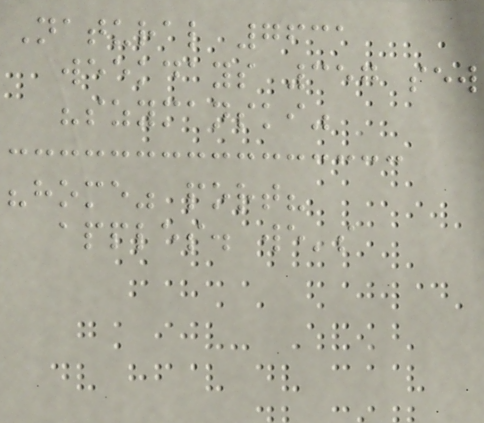Natural 7631
weekdays 357 sew
"szymanski"
"home" port?
apples. we's
